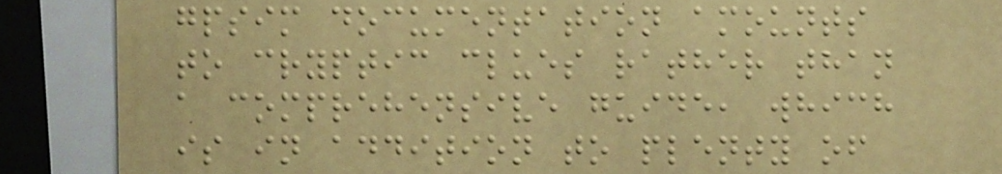gpsim documentation amounts
to cryptic clues rather than
a comprehensive guide, which
is in addition to plenty of
